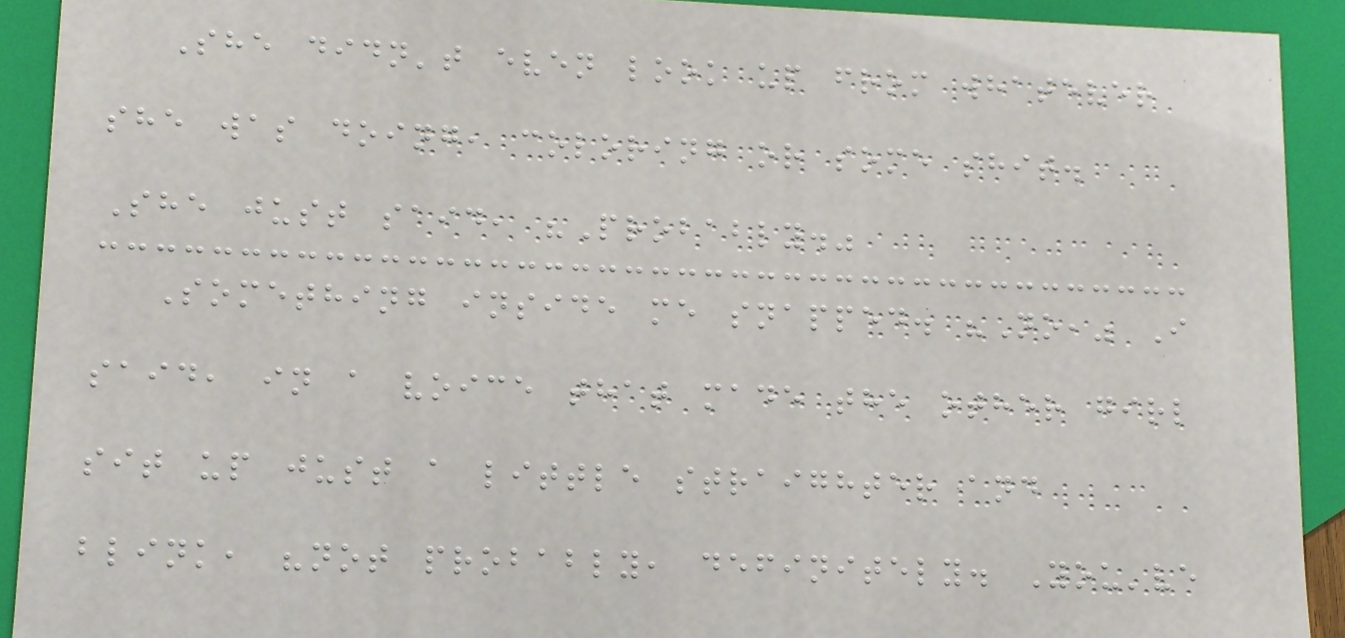She didn't even look up from whatever
she was doing, coloring or some shit.
She just said, "Probably."
Something inside me snapped. "No," I
said, in a voice that made the other girl
sit up just a little straighter and
blink, "not probably, definitely. You've
